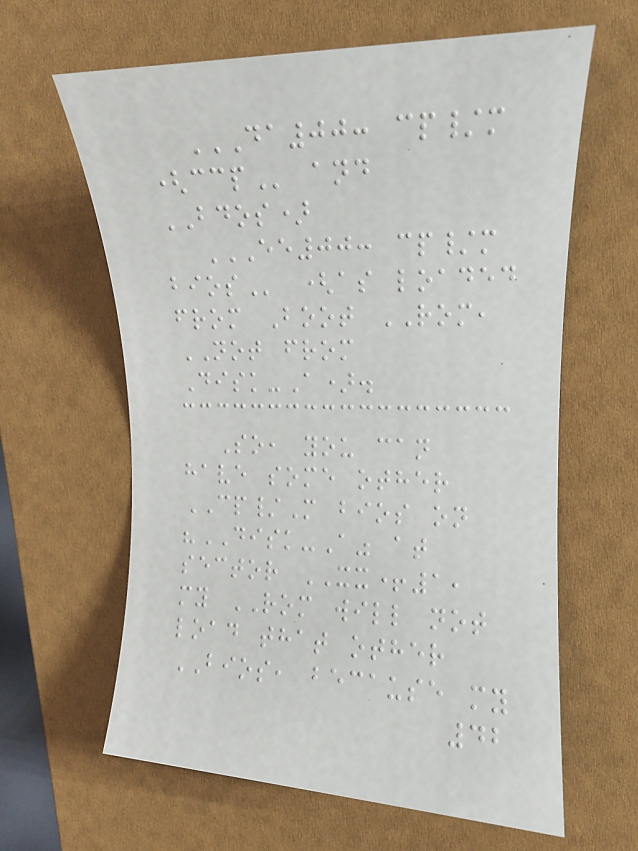DA00: CP/M
(CCP and
BDOS)
EE00: CP/M
BIOS (as loaded
from Boot ROM,
NOT from
Disk-A).
So, you can
have some other
CP/M bios on
"DISK-A" at
sector XX+1,
my ROM will not
load that other
BIOS, because my
42
